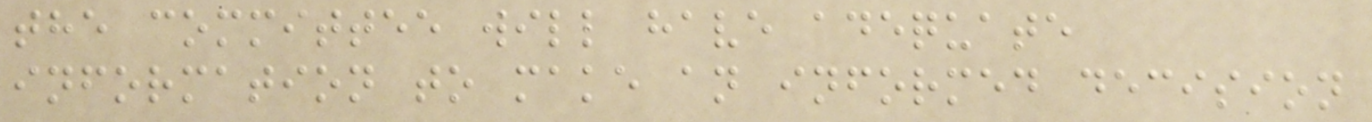the committee will have adequate
information to make an informed decision
